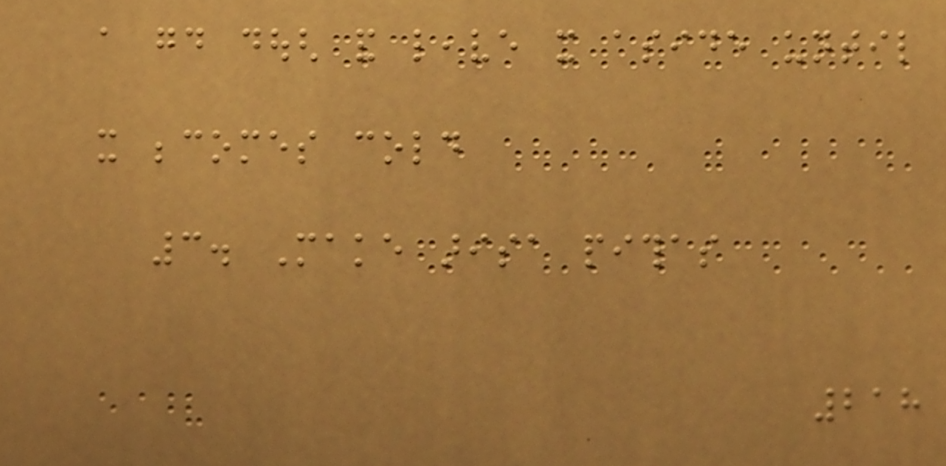a good dough and leave it aside until
it becomes cold
3. Make arisa pithas
218
